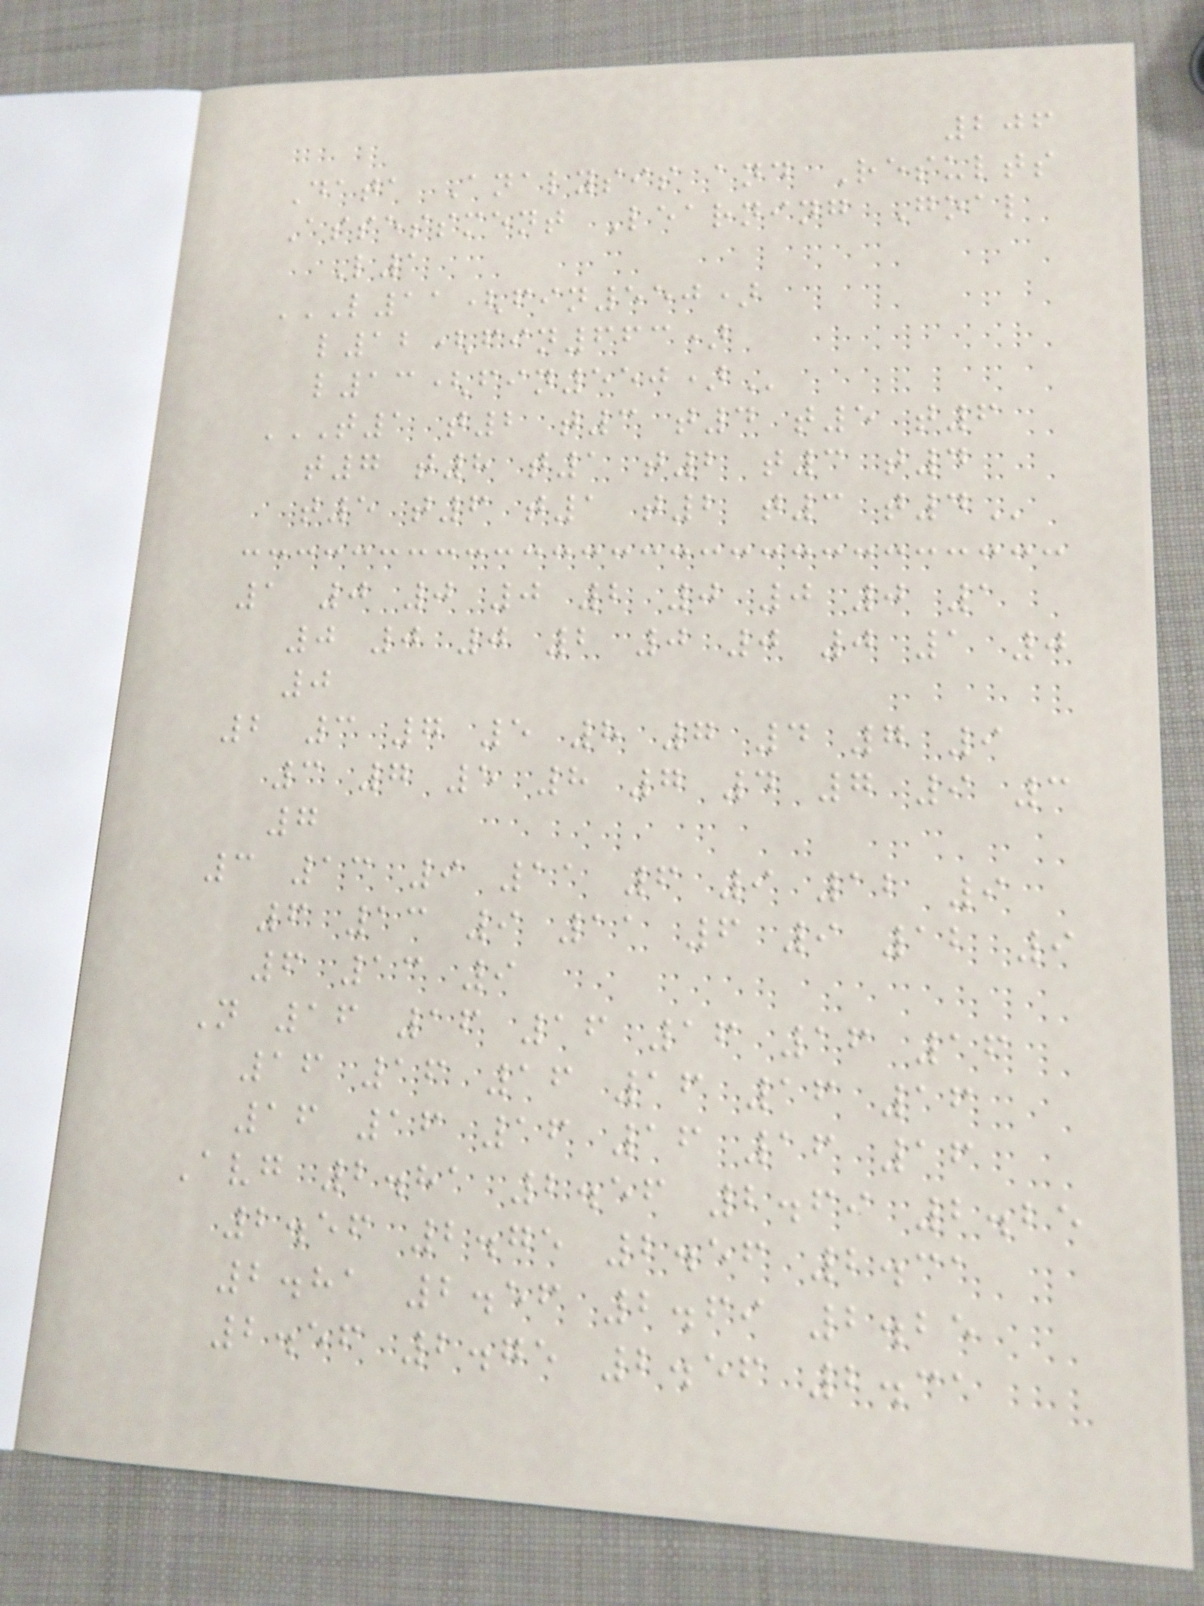206
Data Analysis and Results
Assessment Learning Goal
L1
L11(FIN550)
L12(FIN663)
L13(FIN550)
T1 T2 T3 T4 T5 T6
T7 T8 T1 T2 T3 T4
T5 T6 T1 T2 T3 T4
1 0 0 0 2 0 0 0 1
0 0 0 2 0 0 0 1 0
0
2 3 7 5 8 7 4 7 9
3 7 5 8 7 4 7 9 3
7
3 13 9 11 6 9 12 9
6 13 9 11 6 9 12 9
6 13 9
N 16 16 16 16 16 16
16 16 16 16 16 16
16 16 16 16 16 16
Avg 2.81 2.56 2.69 2.25
2.56 2.75 2.56 2.31
2.81 2.56 2.69 2.25
2.56 2.75 2.56 2.31
